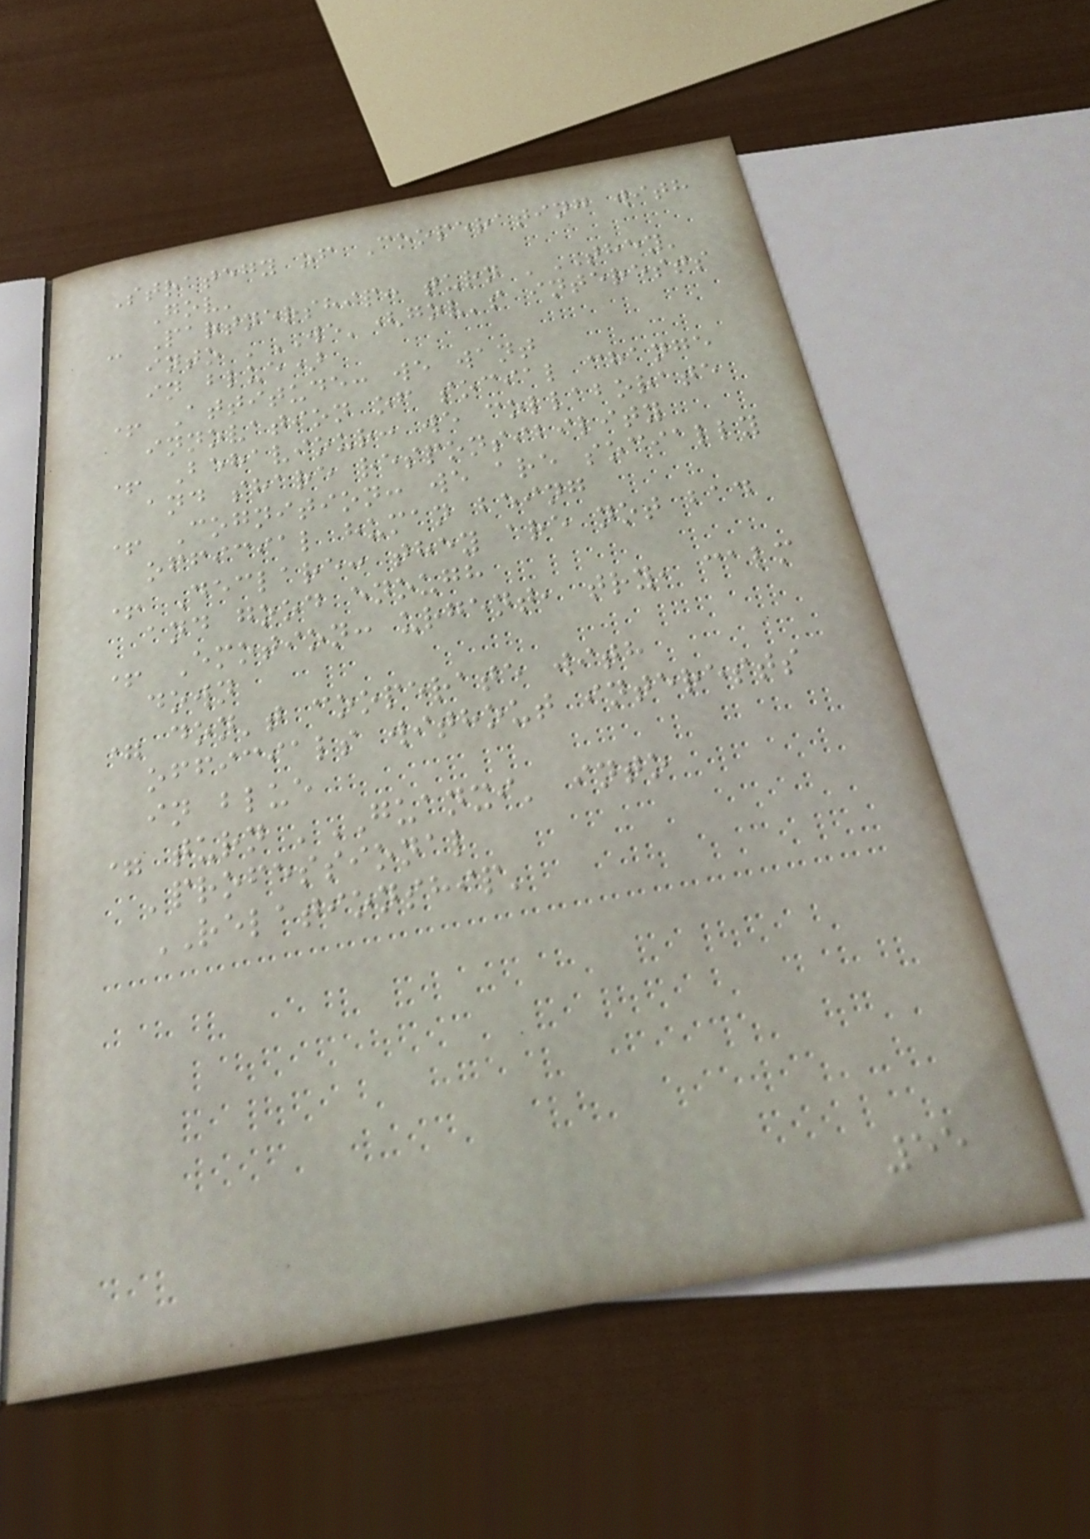Strategy of Cooperating with
Gov'
- Partnership: turn 'THEY'
into 'WE'(gov's interests
in blue)
+ Attitude: we want
innovation of social change
+ Behaviour: we collaborate
and share responsibility
+ Cognition: we are socially
official human being
+ Declare: they are not bad
and good enough
+ Emotion: urgent, try, calm
down
= don't cooperate with
officials without interests
in blue
= turn 'GUANXI' into
'professional
RELATIONSHIP'
55
